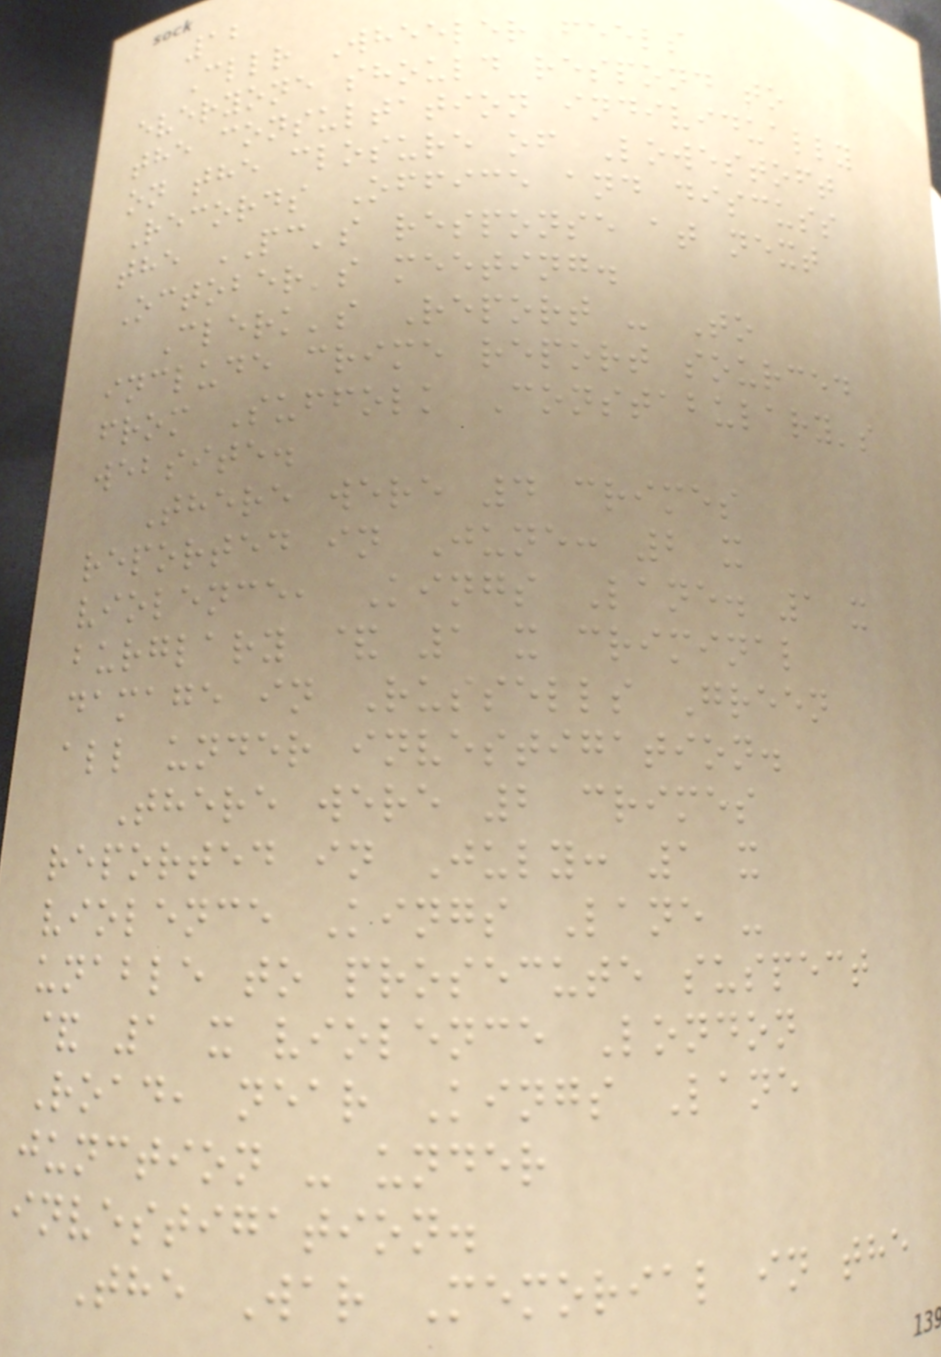12
Cllr Wheeler feels
everyone should respond to
the consultation individually
on the closure of Lowestoft
Records Office and discuss
the PC's response at next
October's meeting.
Clerk's Report - To
include crime report sourced
from Suffolk Constabulary's
website.
There were 4 crimes
reported in June: 2 x
violence, Kings Lane. 1 x
burglary & 1 x criminal
damage in Russells Green
all under investigation.
There were 2 crimes
reported in July: 1 x
violence Kings Lane -
unable to prosecute suspect
& 1 x violence London
Road, near Kings Lane
junction - under
investigation.
The War Memorial in the
